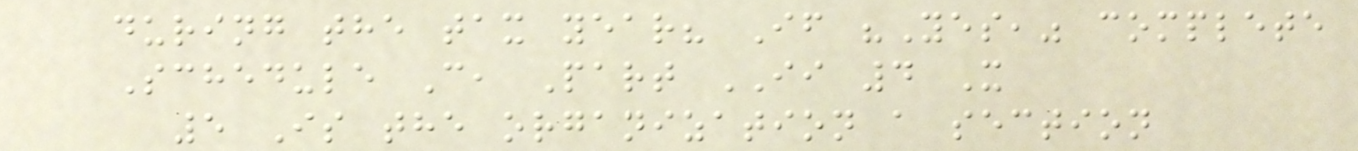during the tax year? If "Yes," complete
Schedule C, Part II 4 X
5 Is the organization a section
